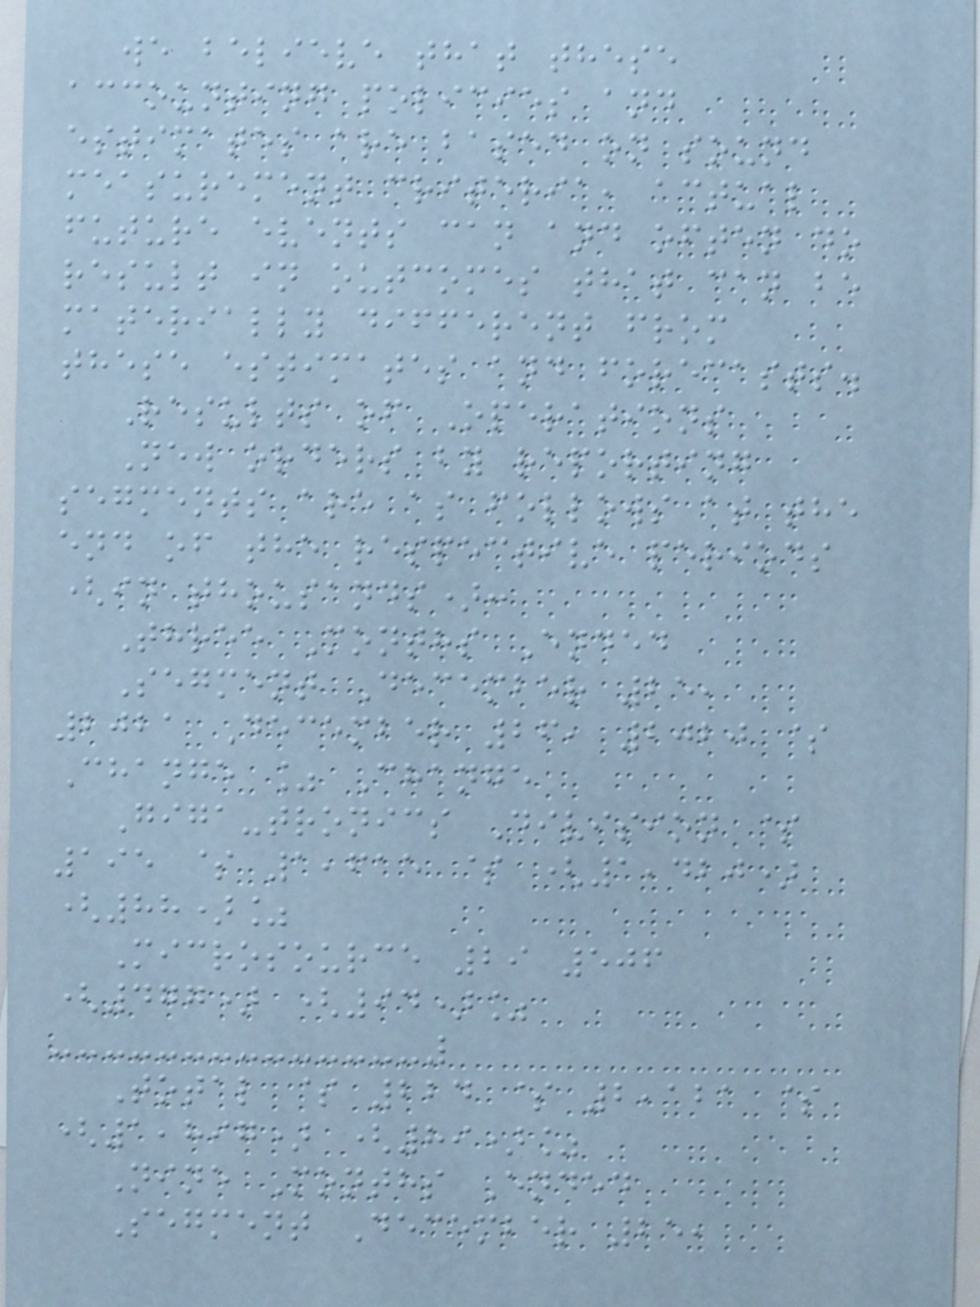we believe that these
accounting policies and
estimates are based on sound
measurement criteria, actual
future events can and often do
result in outcomes that can be
materially different from
these estimates and forecasts.
Results of Operations
New orders by reporting
segments are as follows at the
end of the respective periods
(in thousands):
Three Months Ended
Segment December 25,
2021 December 26, 2020 $
Change % Change
Giga-tronics Division $
195 $ 1,615 $ (1,420)
(88)%
Microsource 29 506
(477) (94)%
Total $ 224 $ 2,121 $
(1,897) (89)%
Nine Months Ended
Segment December 25,
